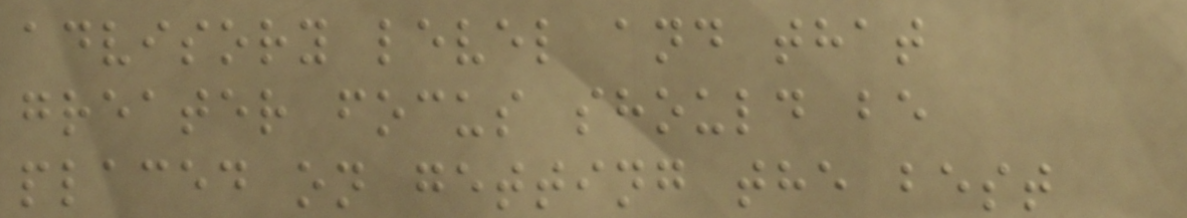advisory level and that
greater focus should be
placed on getting the best
